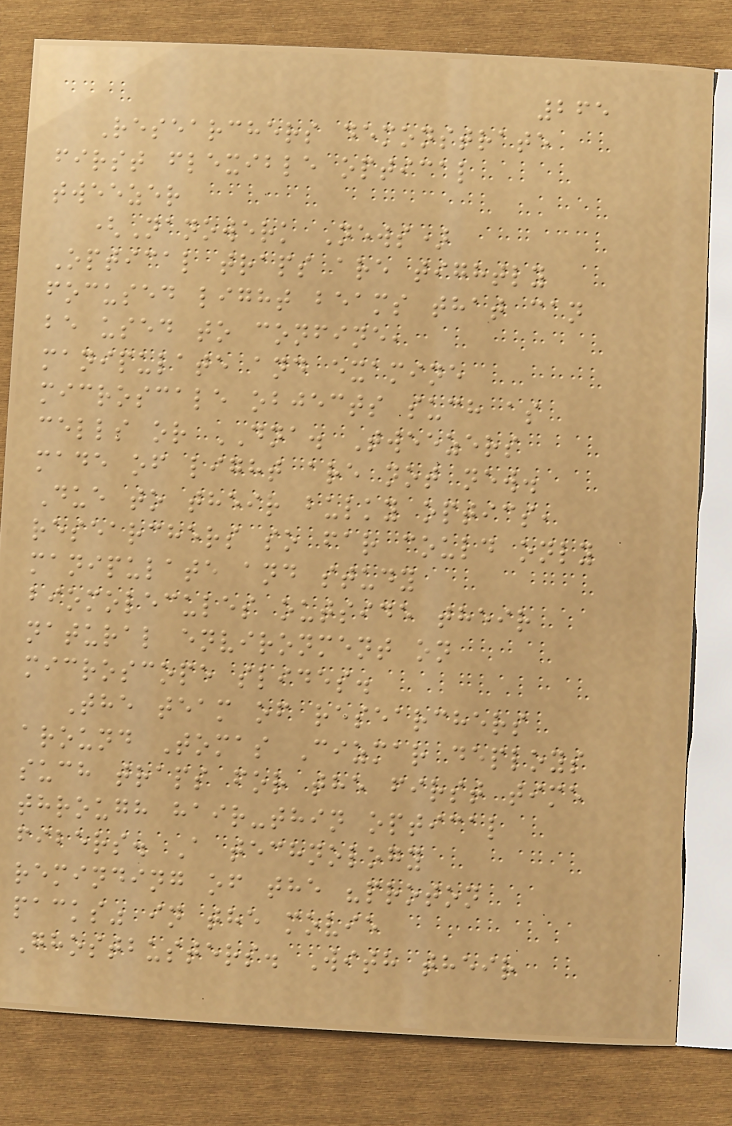265
Researchers demonstrate
first flexible optical
tweezer
(Nanowerk News)
Optical traps are tightly
focused light beams that can
be used to confine,
manipulate and examine
microscale objects such as
cells or DNA. Tweezers
made of light are not new.
Due to their bulky optics,
researchers so far could only
manipulate and study
biomolecules outside their
natural environment on
microscope slides.
The team of researchers
around Tomas Cizmar deploys
such traps for the first time
through hair-thin optical
fibers. A technology
reminding of the "proton
packs" in the movie
Ghostbusters. With their
